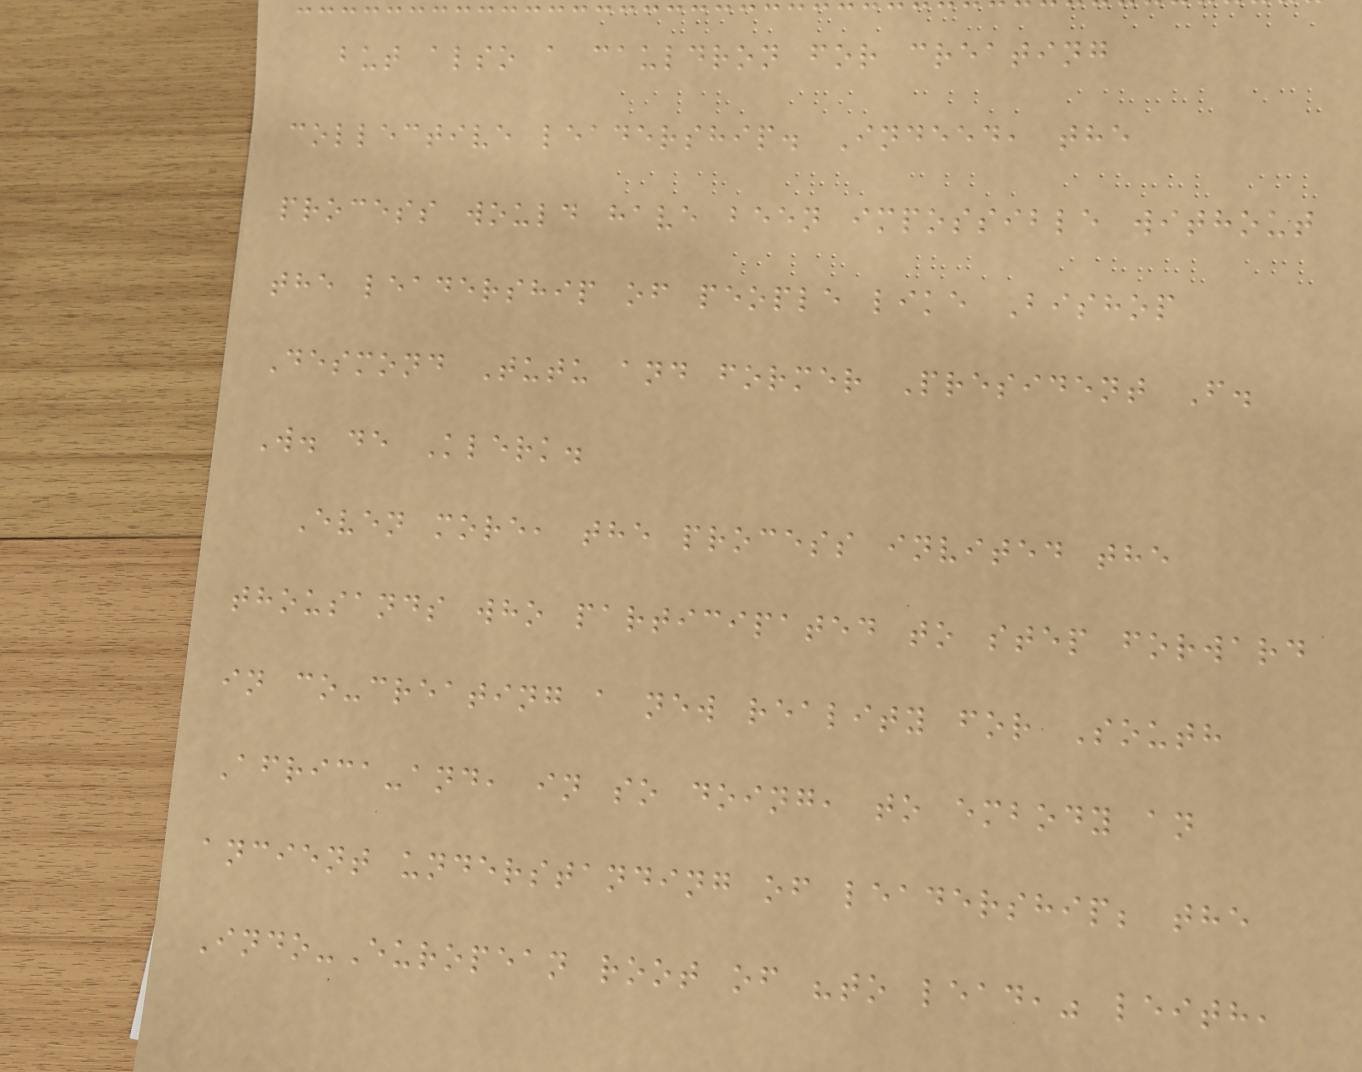but also a cauldron for creating
collective leadership. Indeed, the
process would have been impossible without
the leadership of people like Bishop
Desmond Tutu and former President F.
W. de Klerk.
Even more, the process invited the
thousands who participated to step forward
in co-creating a new reality for South
Africa-and, in so doing, to embody an
ancient understanding of leadership; the
Indo-European root of "to lead," leith,
